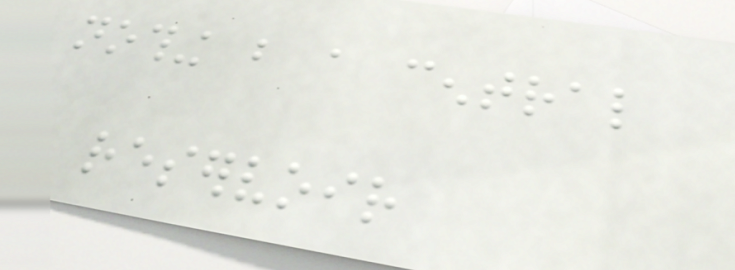nothing but a central
reservoir
